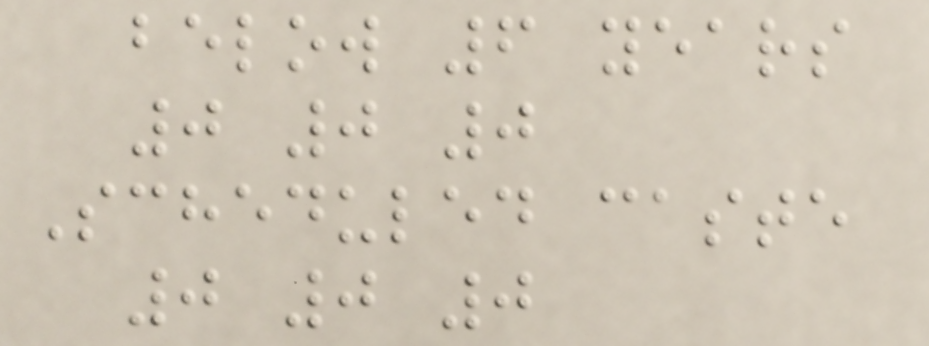below 6 years
0 0 0
Scheduled caste
0 0 0
